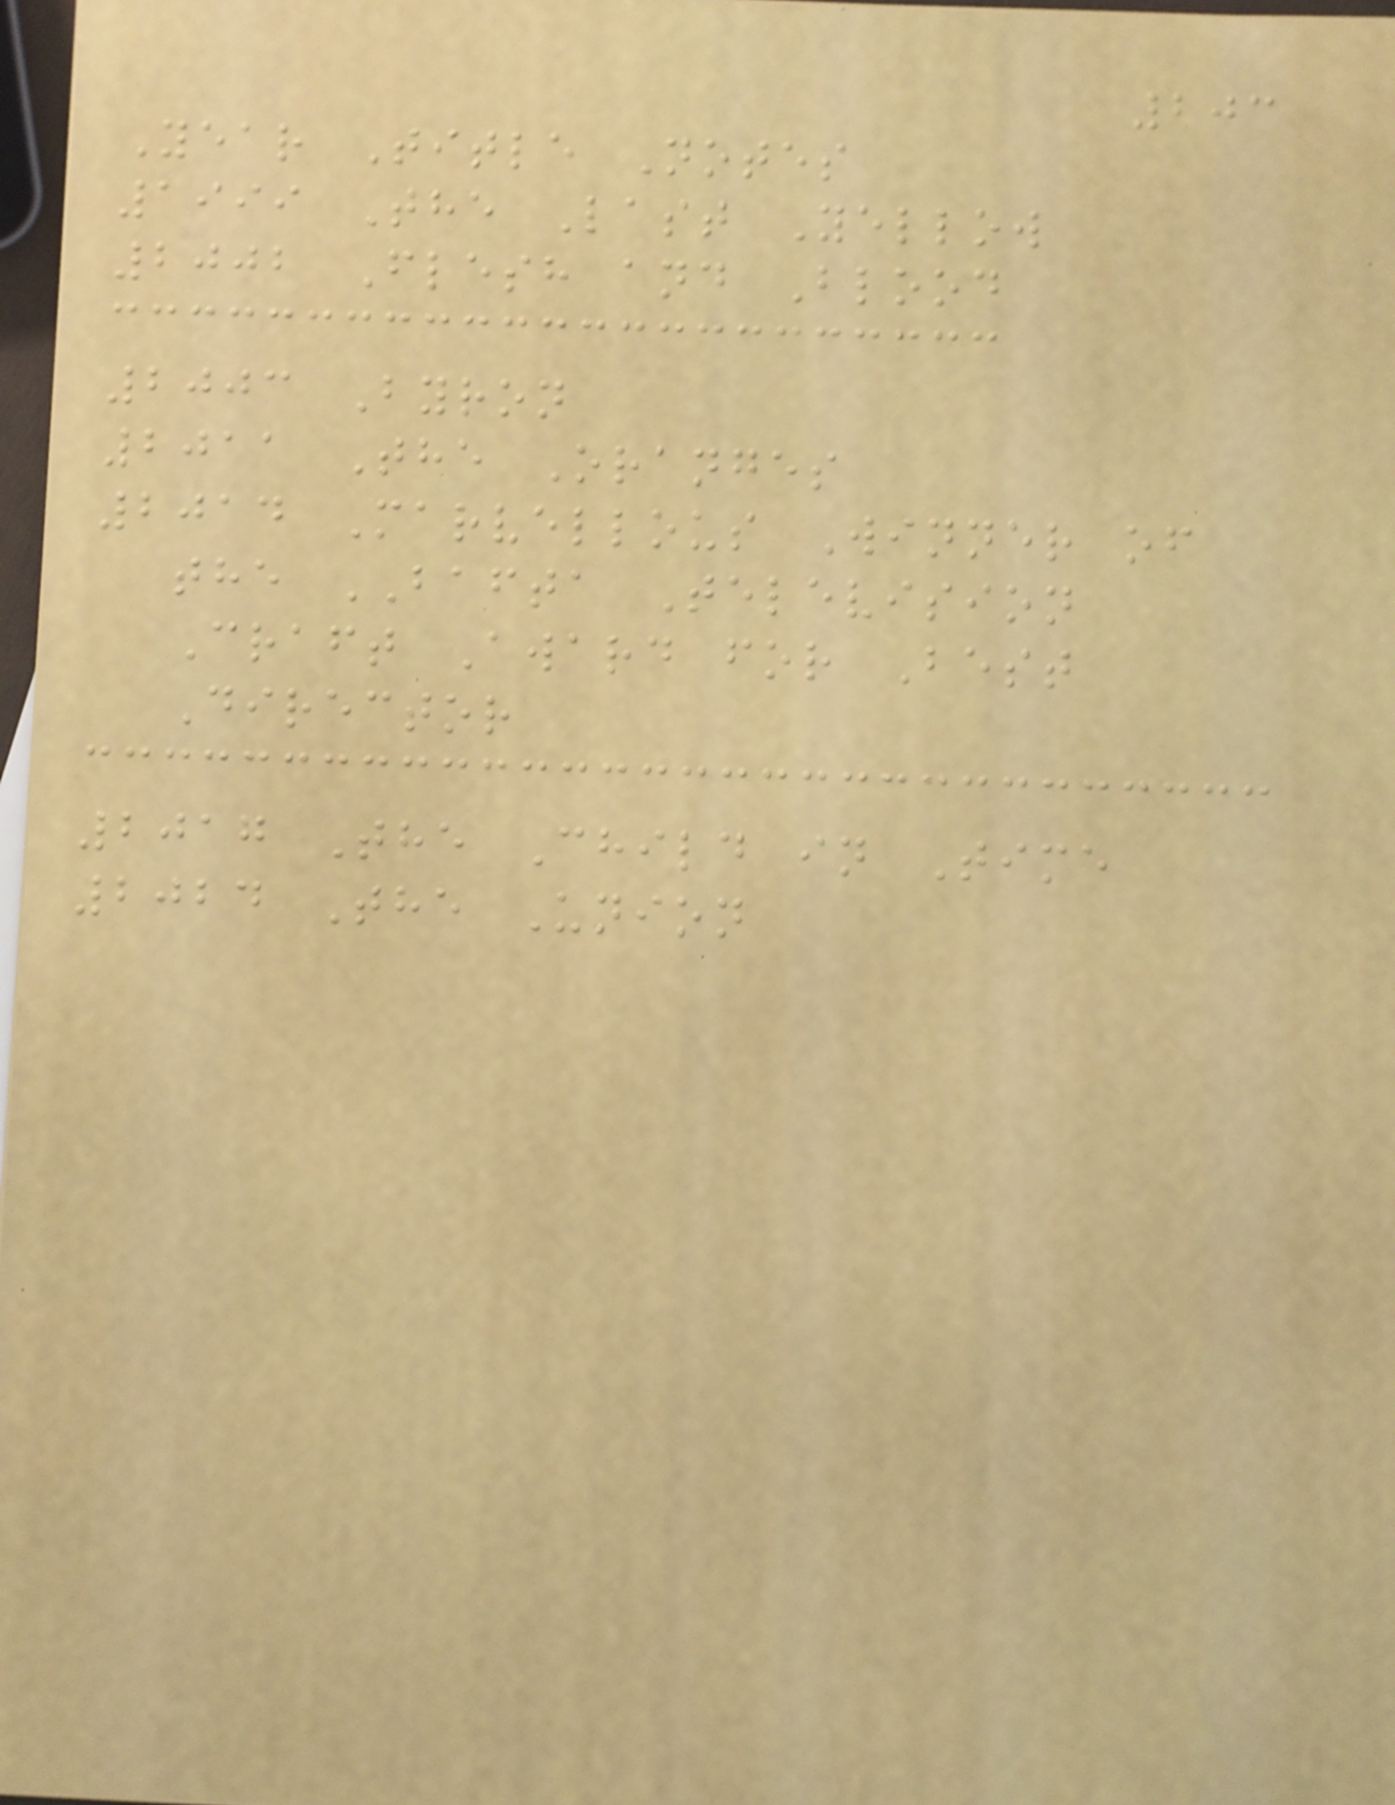203
Year Title Notes
1999 The Last Yellow
2002 Flesh and Blood
2003 Byron
2011 The Oranges
2014 Marvellous Winner of
the BAFTA Television
Craft Award for Best
Director
2017 The Child in Time
2024 The Union
